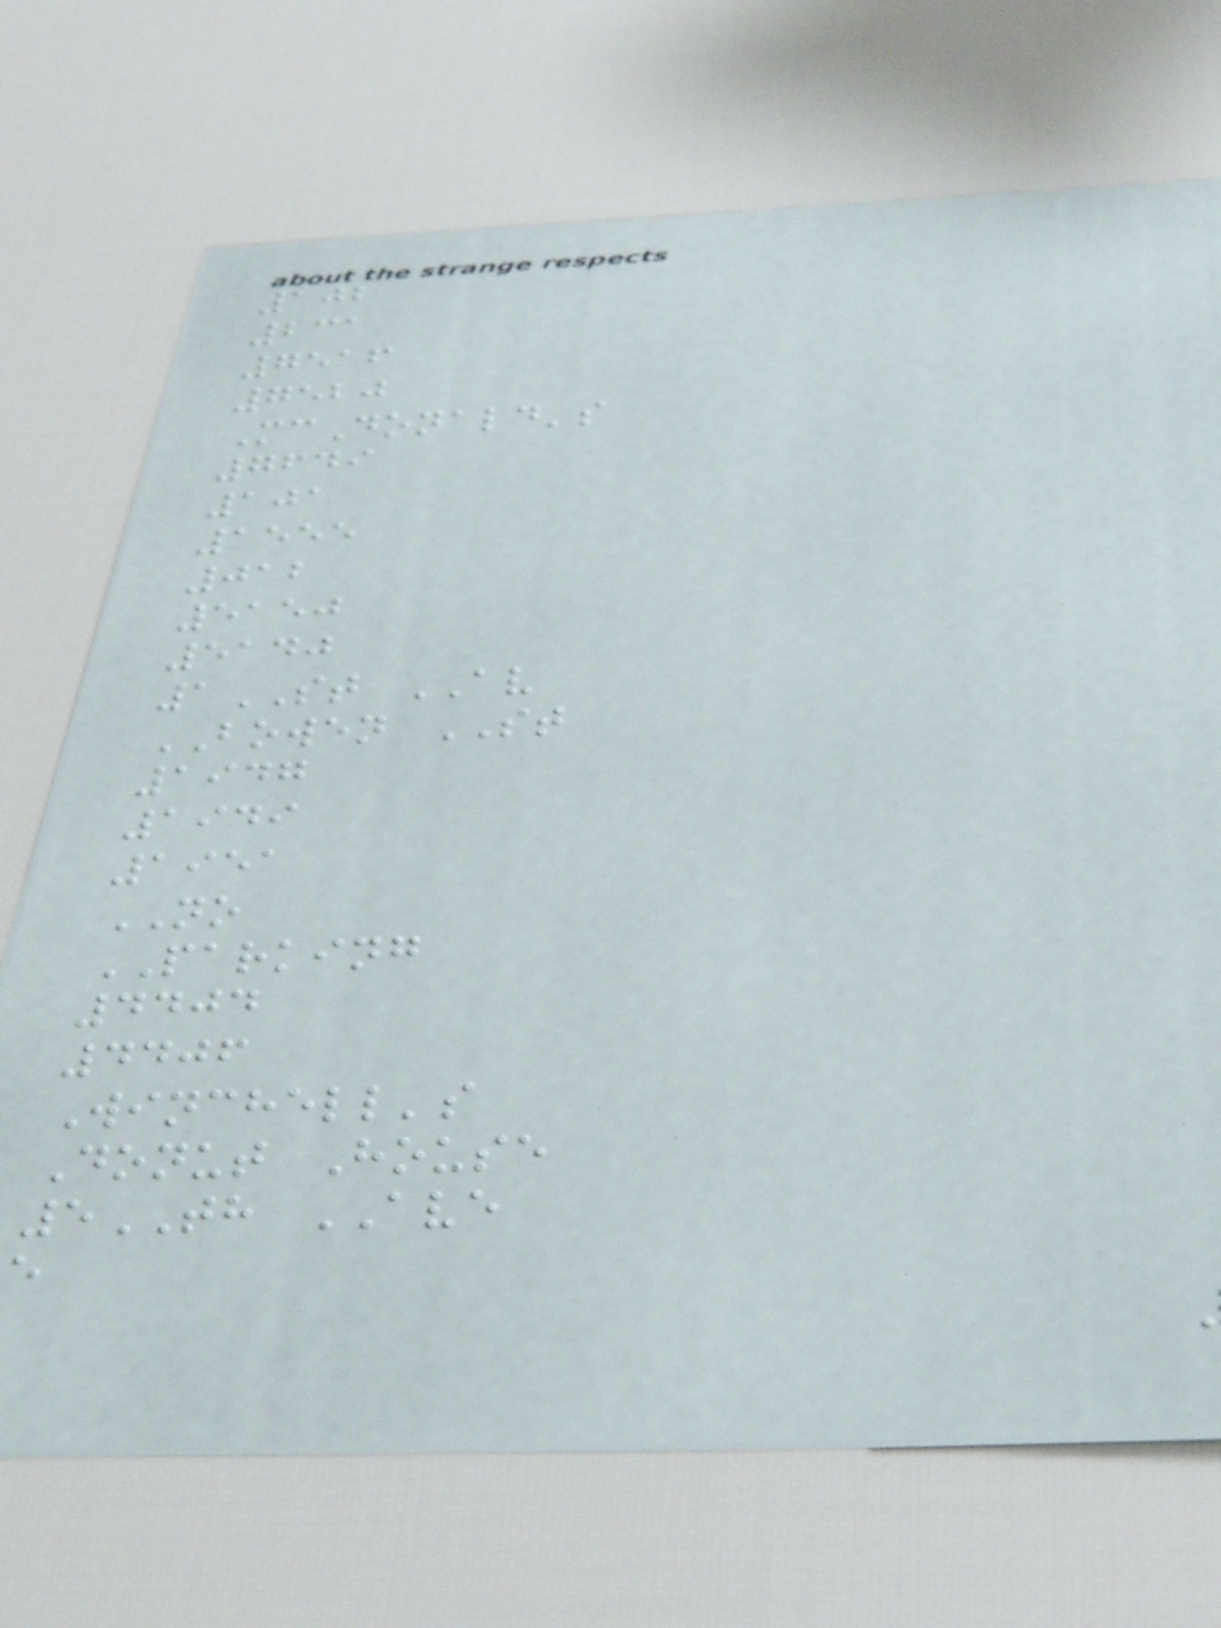102
231
7516
7520
McDonald's
7649
101
1555
012
5150
5140
1ST AV
BOWEN ST
1947
1949
1951
NO
PARKING
4404
4406
Winchell's
Donut House
5TH AVE
e
